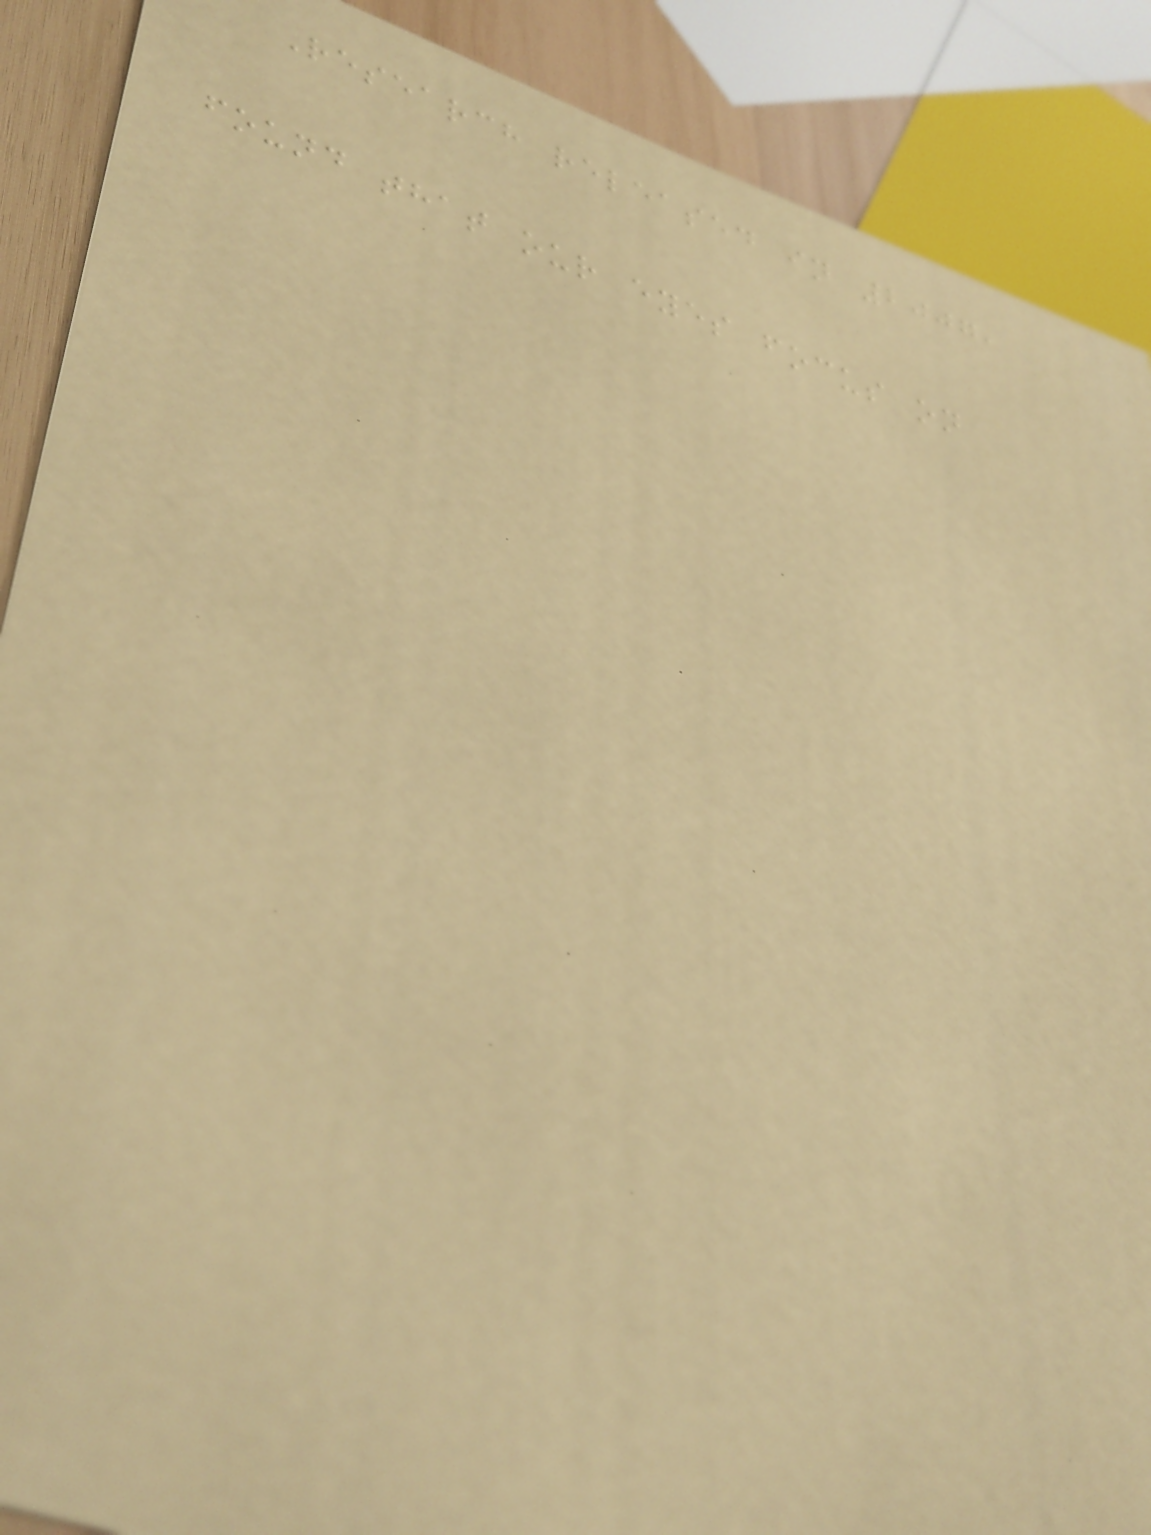Research released in 2007,
found that our eyes focus on
